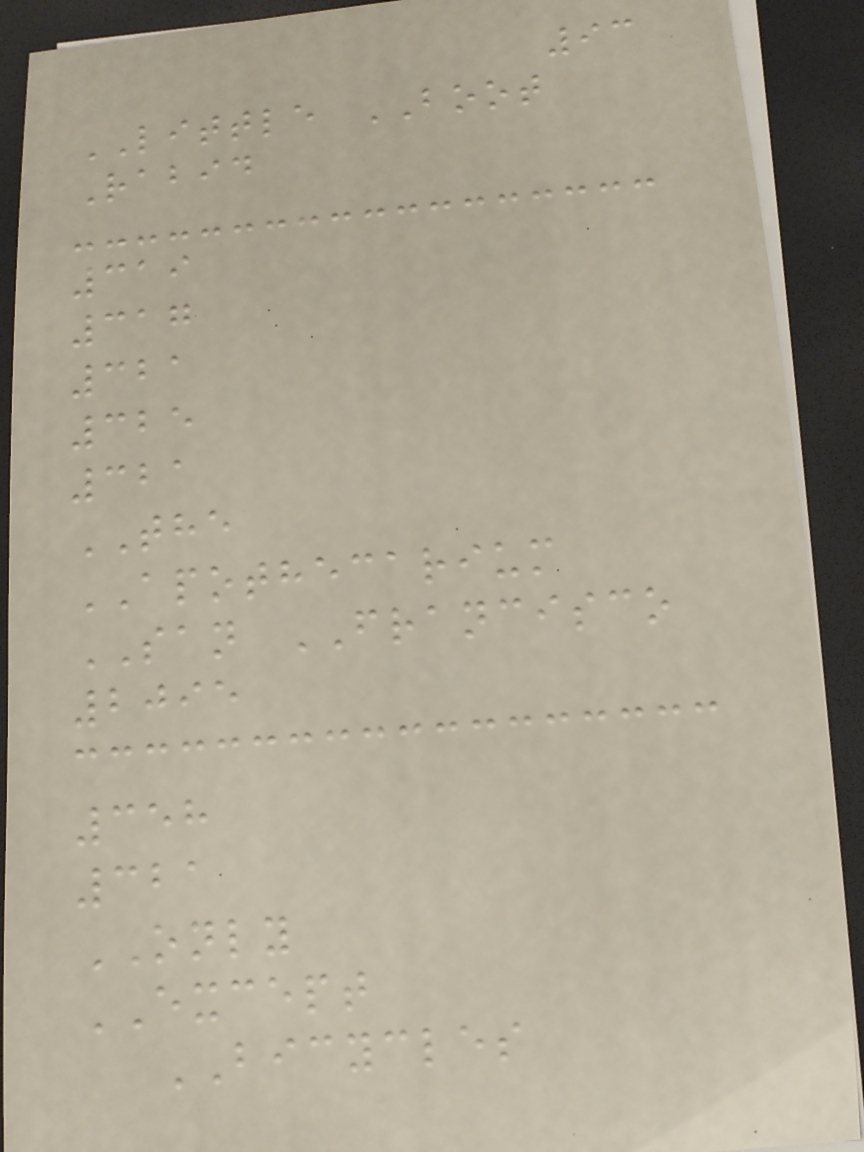93
LITTLE BOOT
Rabid
319
317
321
325
321
THE
APOTHECARIUM
SAN FRANCISCO
2095
358
321
ONLY
EXCEPT
BICYCLES
